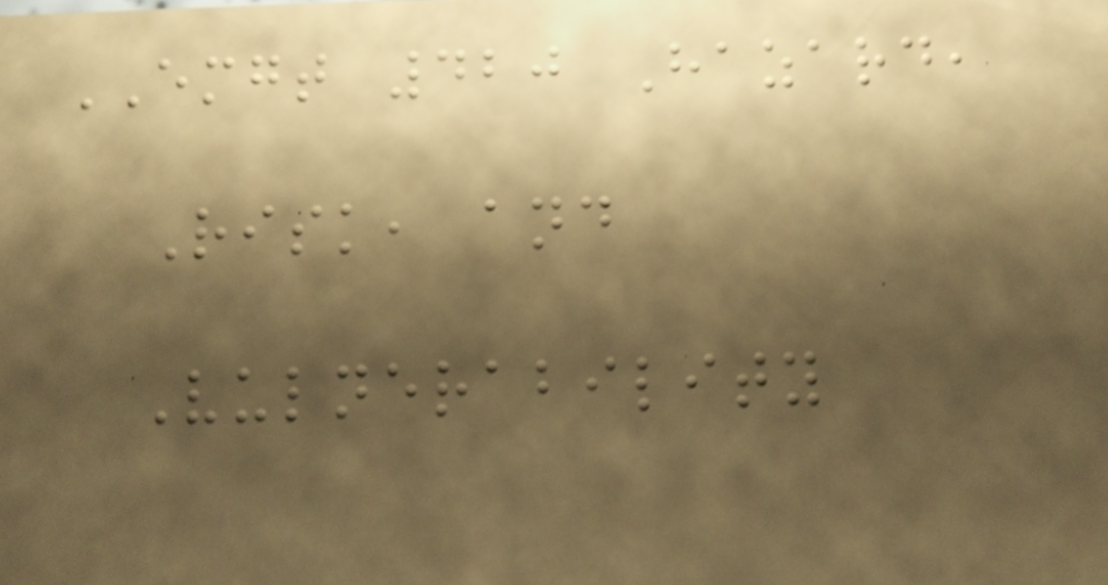EMGT 420 Hazard,
Risk, and
Vulnerability
